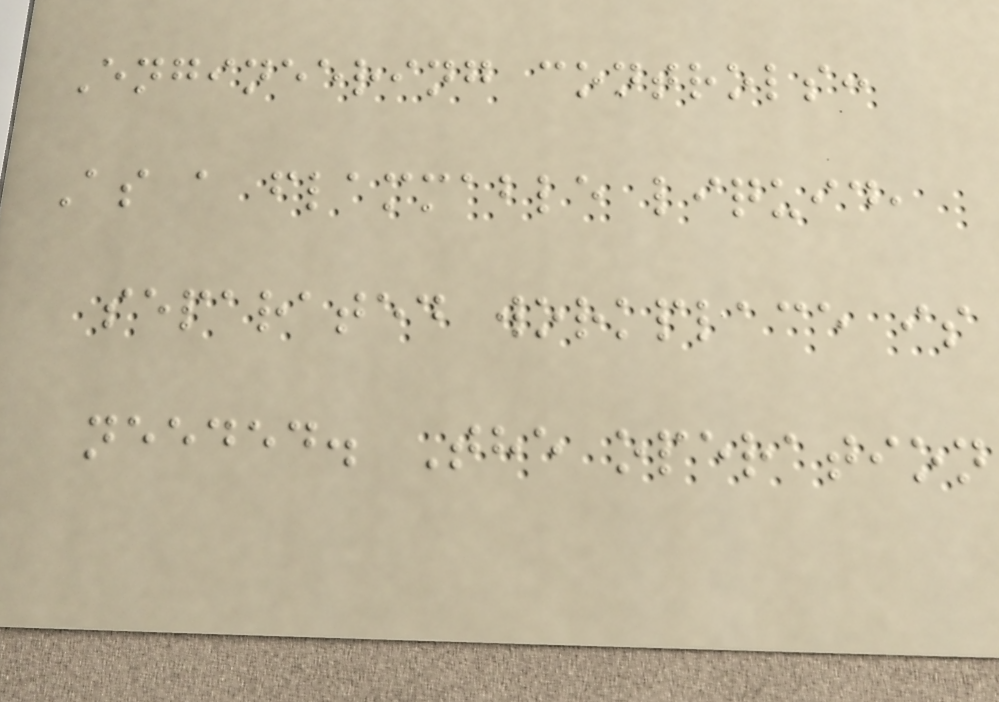Engineering controls:
As a flammable liquid,
separated workplace is
needed. The operation
